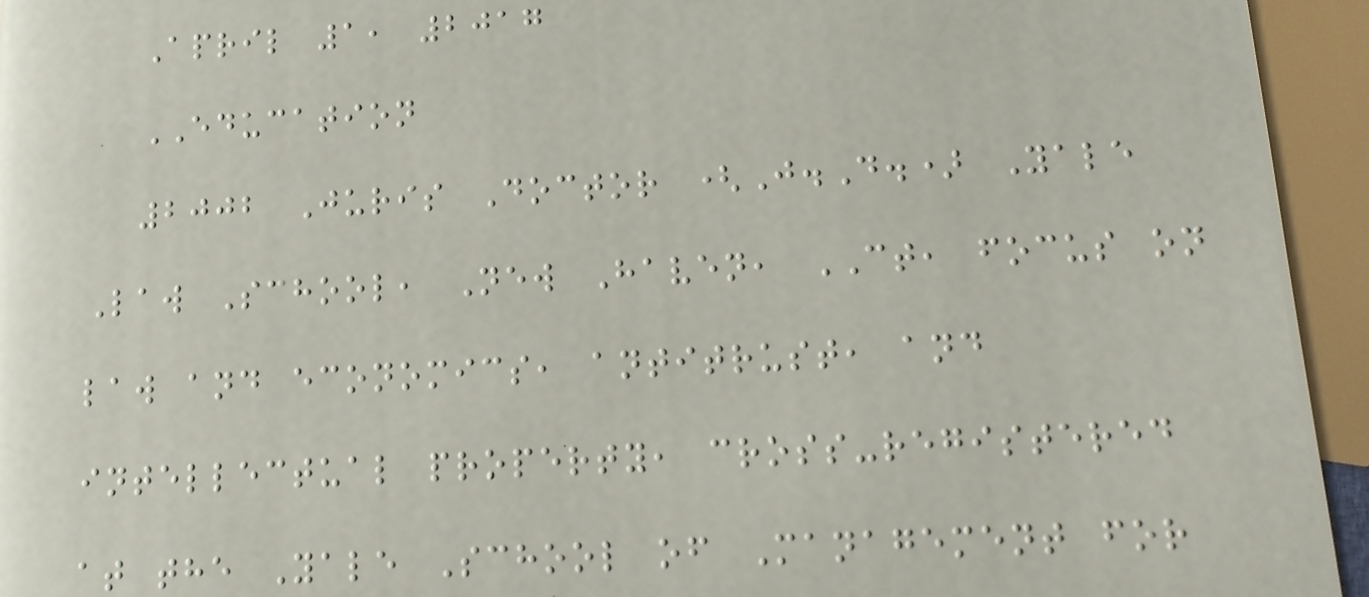April 1, 2017
EDUCATION
2002 Juris Doctor (J.D.) Yale
Law School, New Haven, CT, focus on
law and economics, antitrust, and
intellectual property, cross-registered
at the Yale School of Management for
